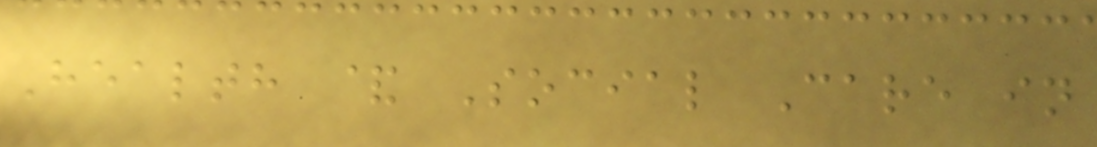Health & Social Care in
